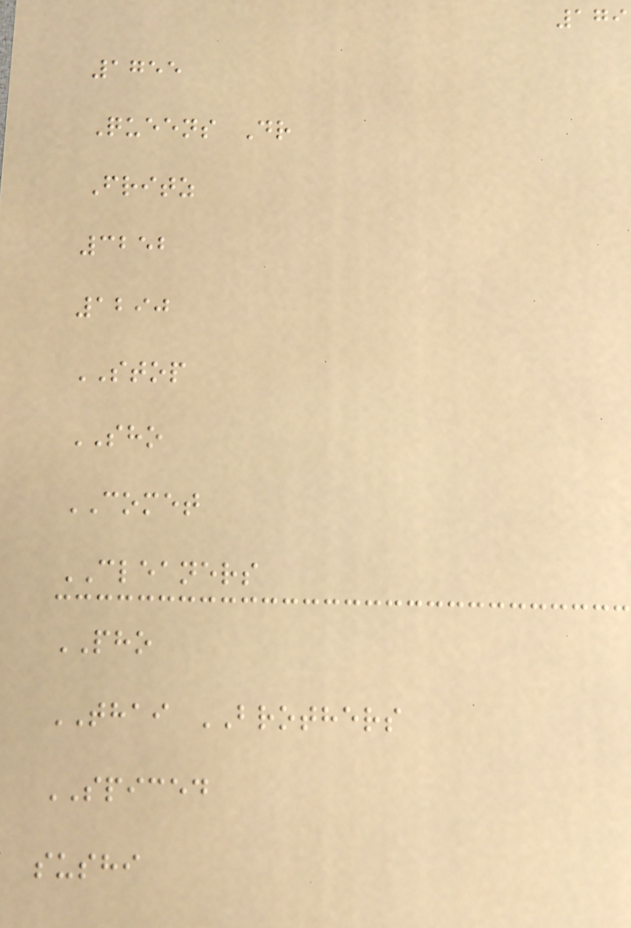179
1755
Queens Dr
Fritz
3252
1290
STOP
SHO
COMET
CLEANERS
PHO
THAI BROTHERS
SPICED
sushi
